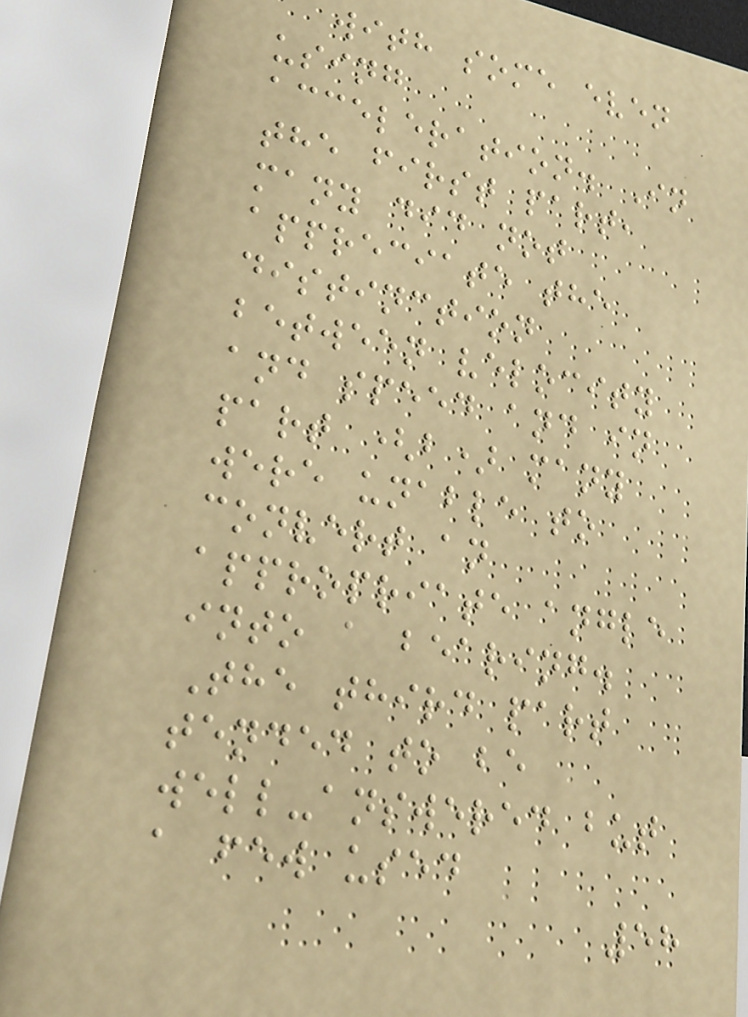with some even
using
acceleration. In
the first part,
many did not
appreciate the
distinction
between velocity
and speed and in
part (b) many
were unable to
convert an
appropriate angle
into a bearing.
The third part
tended to be
well-answered but
a few used
58
